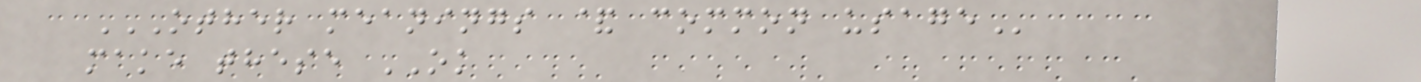OTHER MEANINGS & COMMON USAGE
make these OK
